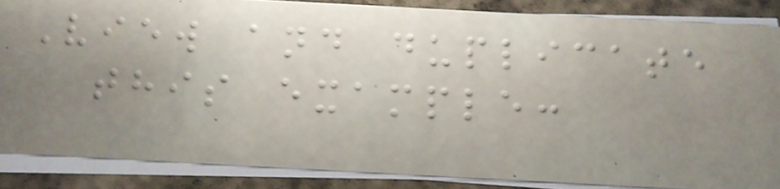View and duplicate
this example:
